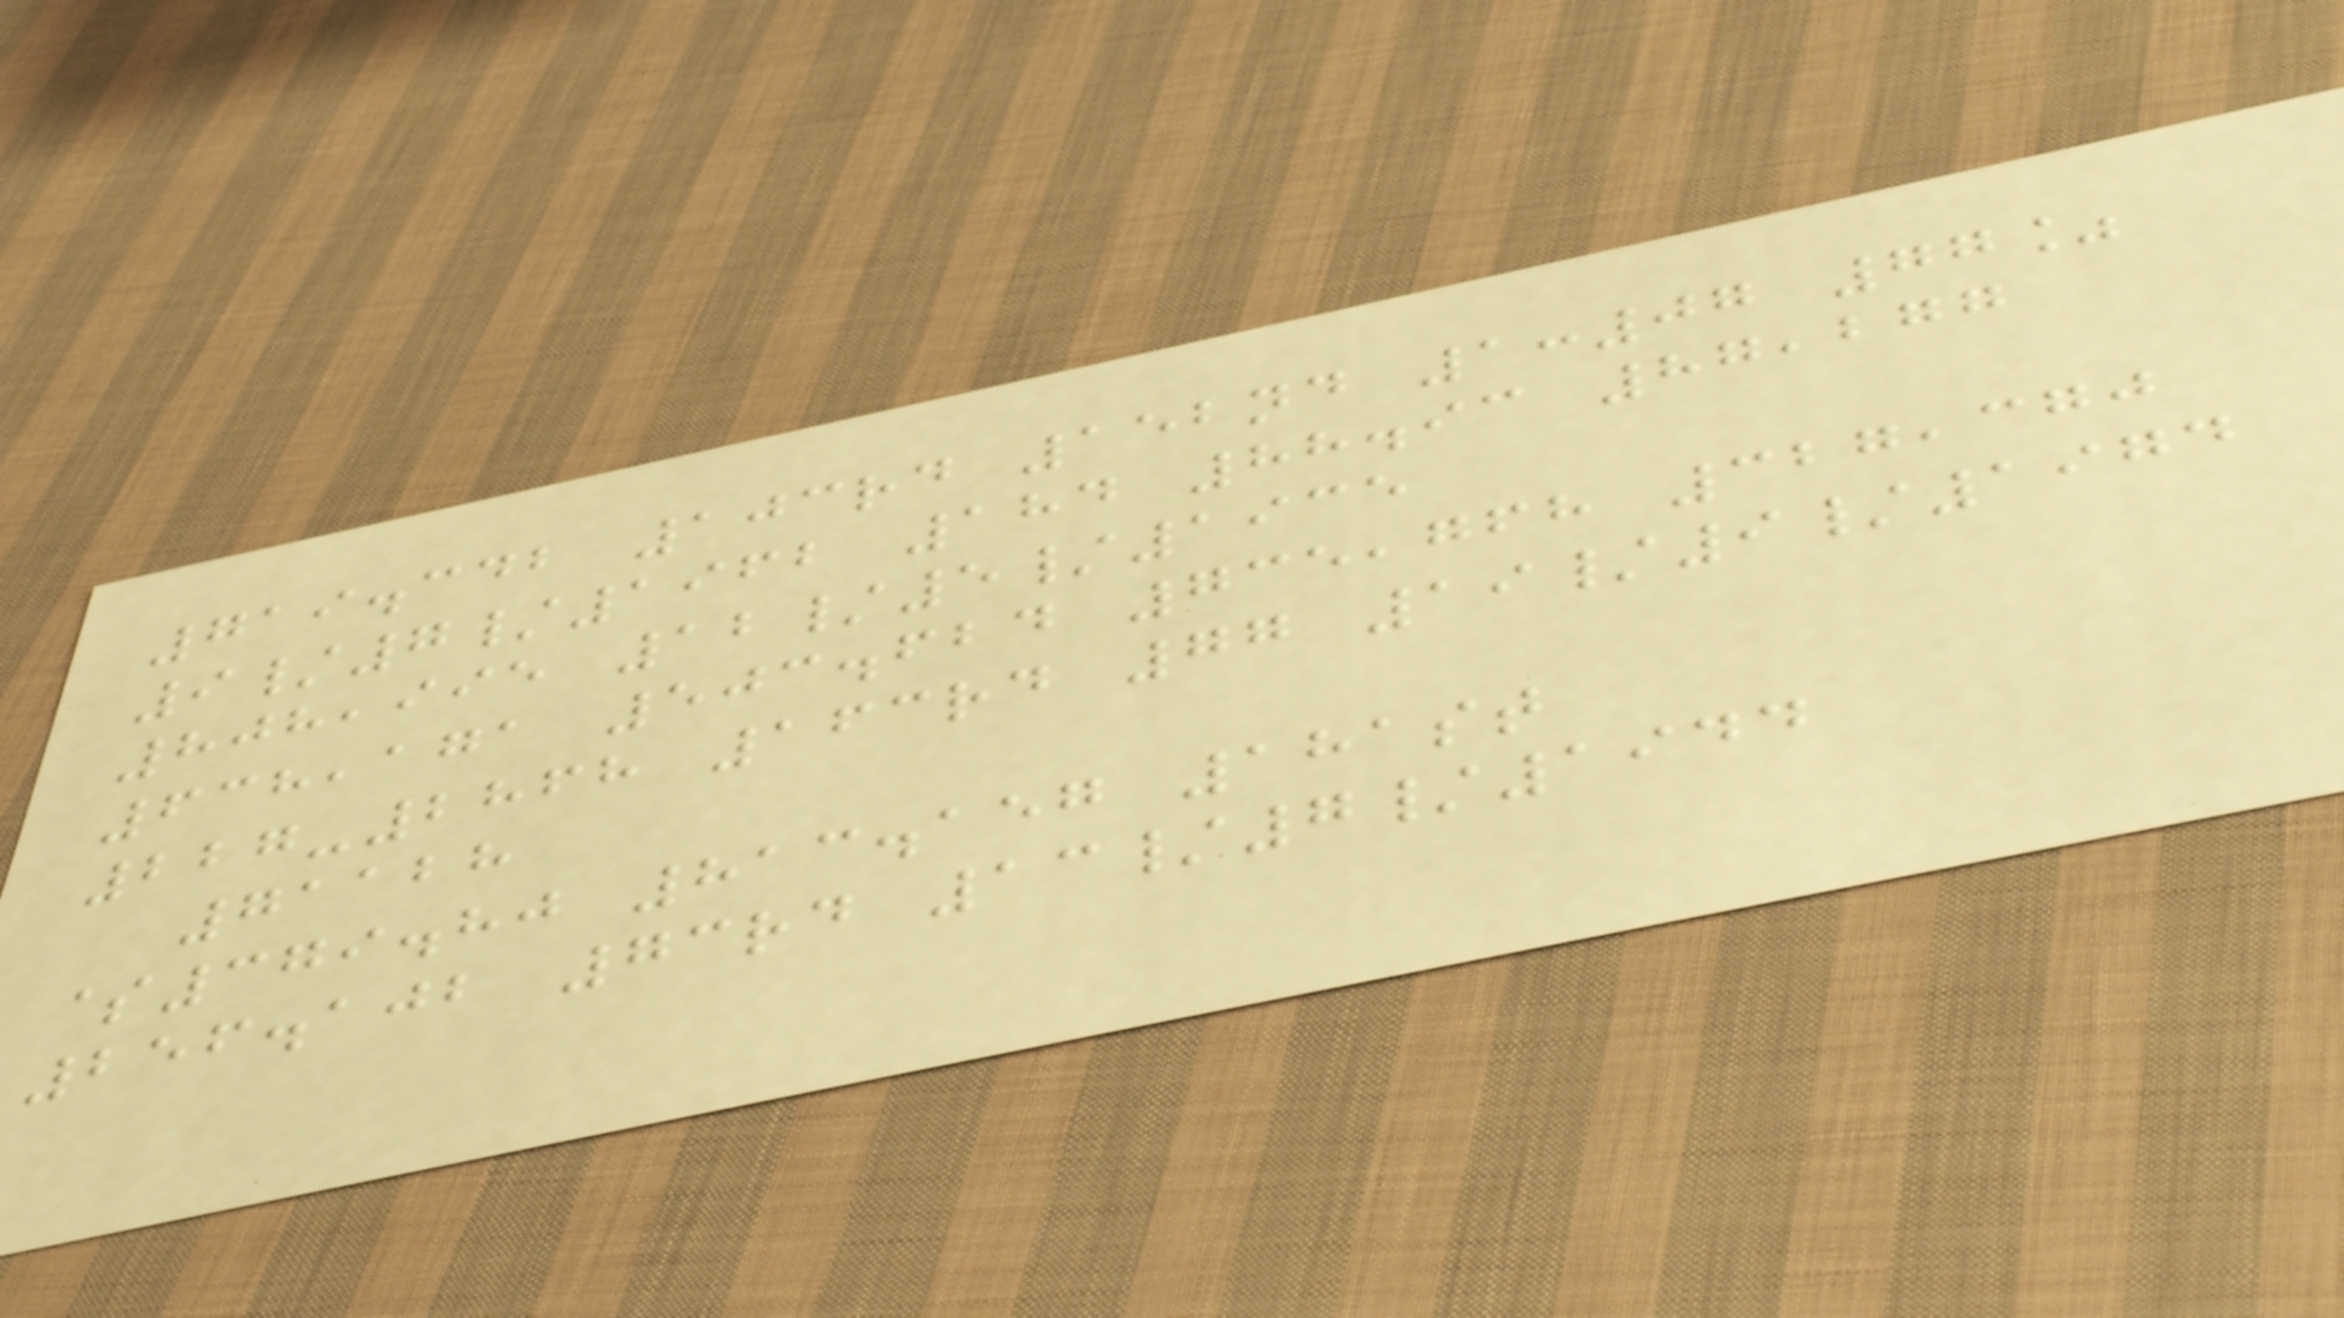719.342 103rd 152nd 1:07 77%
9/7/1962 184 88.93 87,277
808,995 12/5/1935
638,171 503.624 735,768 327,370
227-2868 163rd 77 19/9/1974
71128
$379.80 813.157 181st
256.102 73rd 13/7/1944
